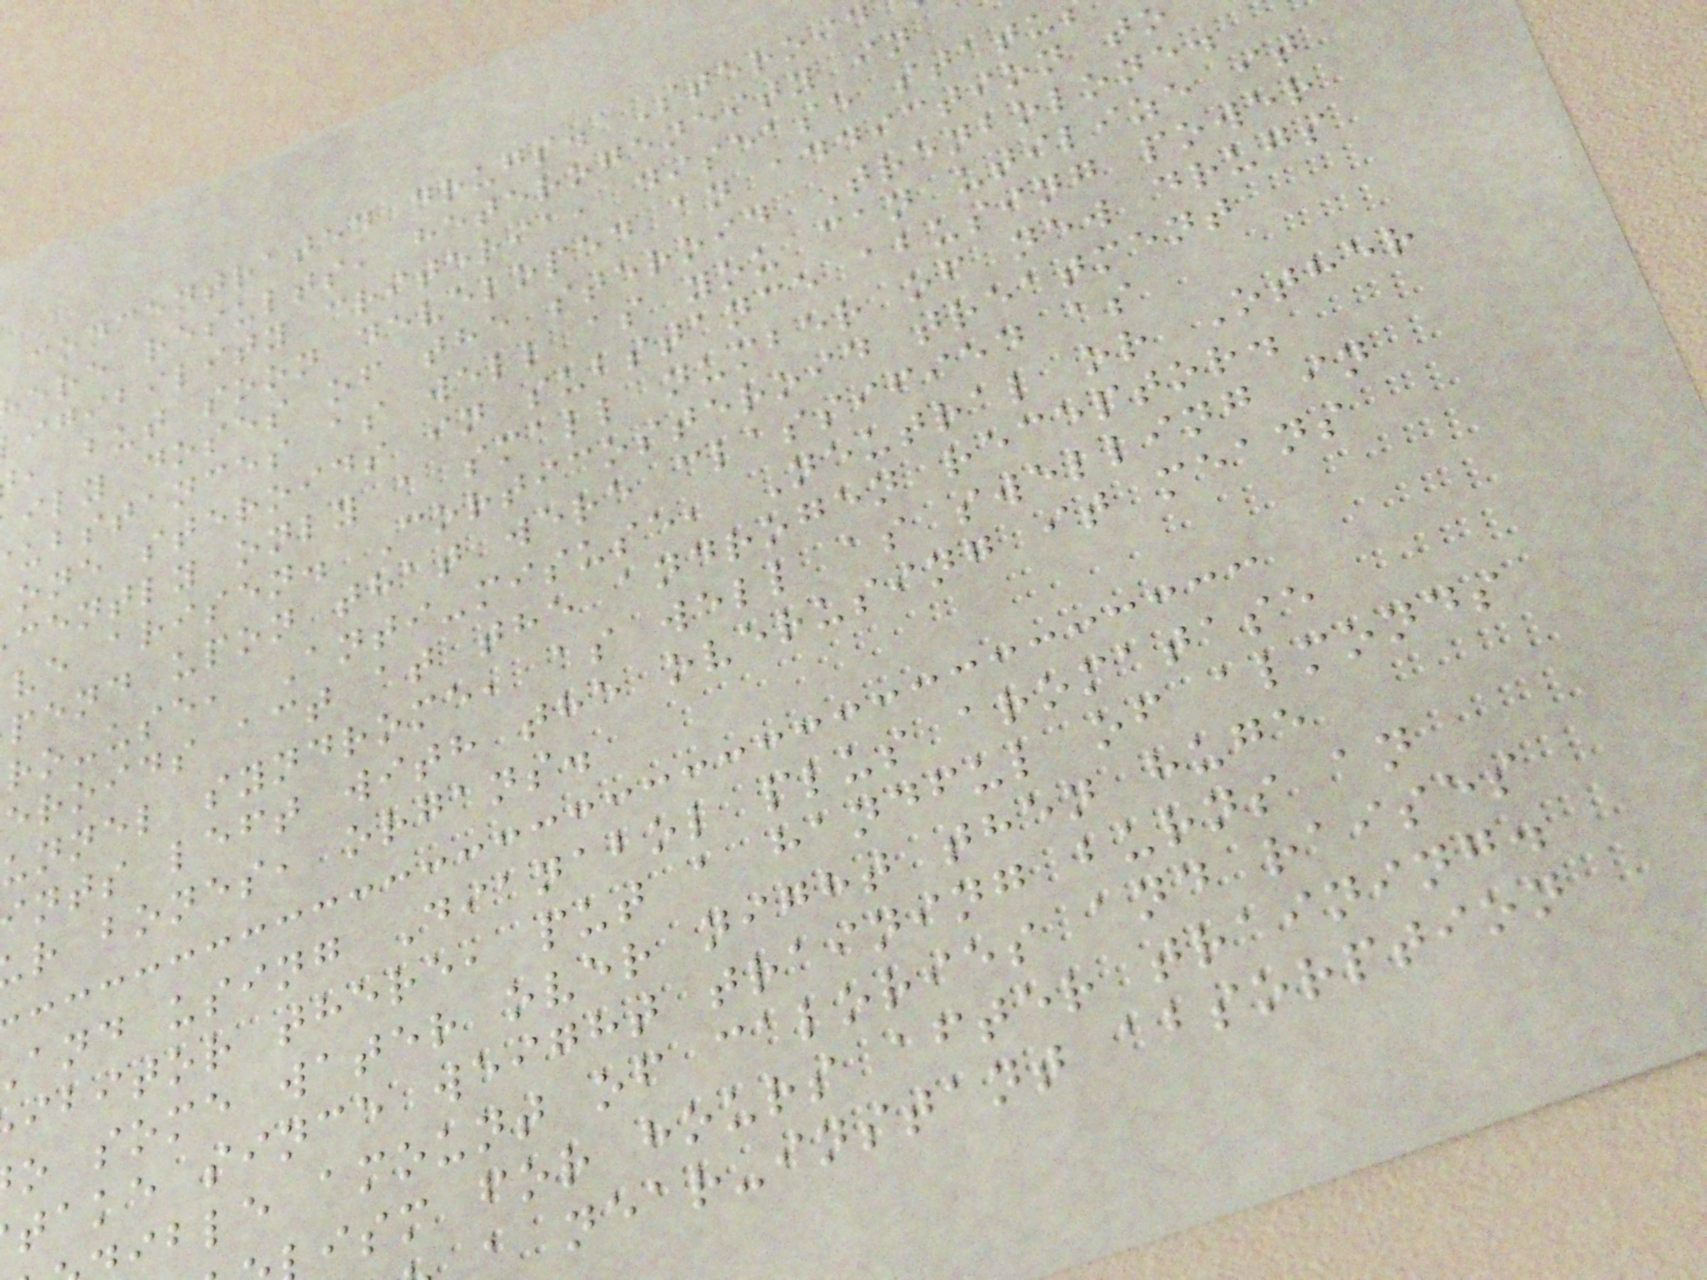concentrated drugs. Steroid
ere results, heterogeneity in
igibility criteria, disease statu
, but soon developed an addiction to
ily doses of the steroid Trenbolone.
ubstances as well as you can utilize it
one steroids in substance abusing power
cently only a small number of new drugs
ve arisen. Corticosteroid treatment
pend upon that were classified as
ro-use, Anti-misuse, Neutral or Other
eroids act at the androgen receptor.
unnel syndrome, as well as swelling in
ints left with the overusing it means
r bones, organs.
and using Dianabol plus aromatase
ibitor there, put a handful of almonds
o some water over night then huge
take since weight training burns an
ible amount of calories and raises
ism for hours after training.
a near-instant absorption
